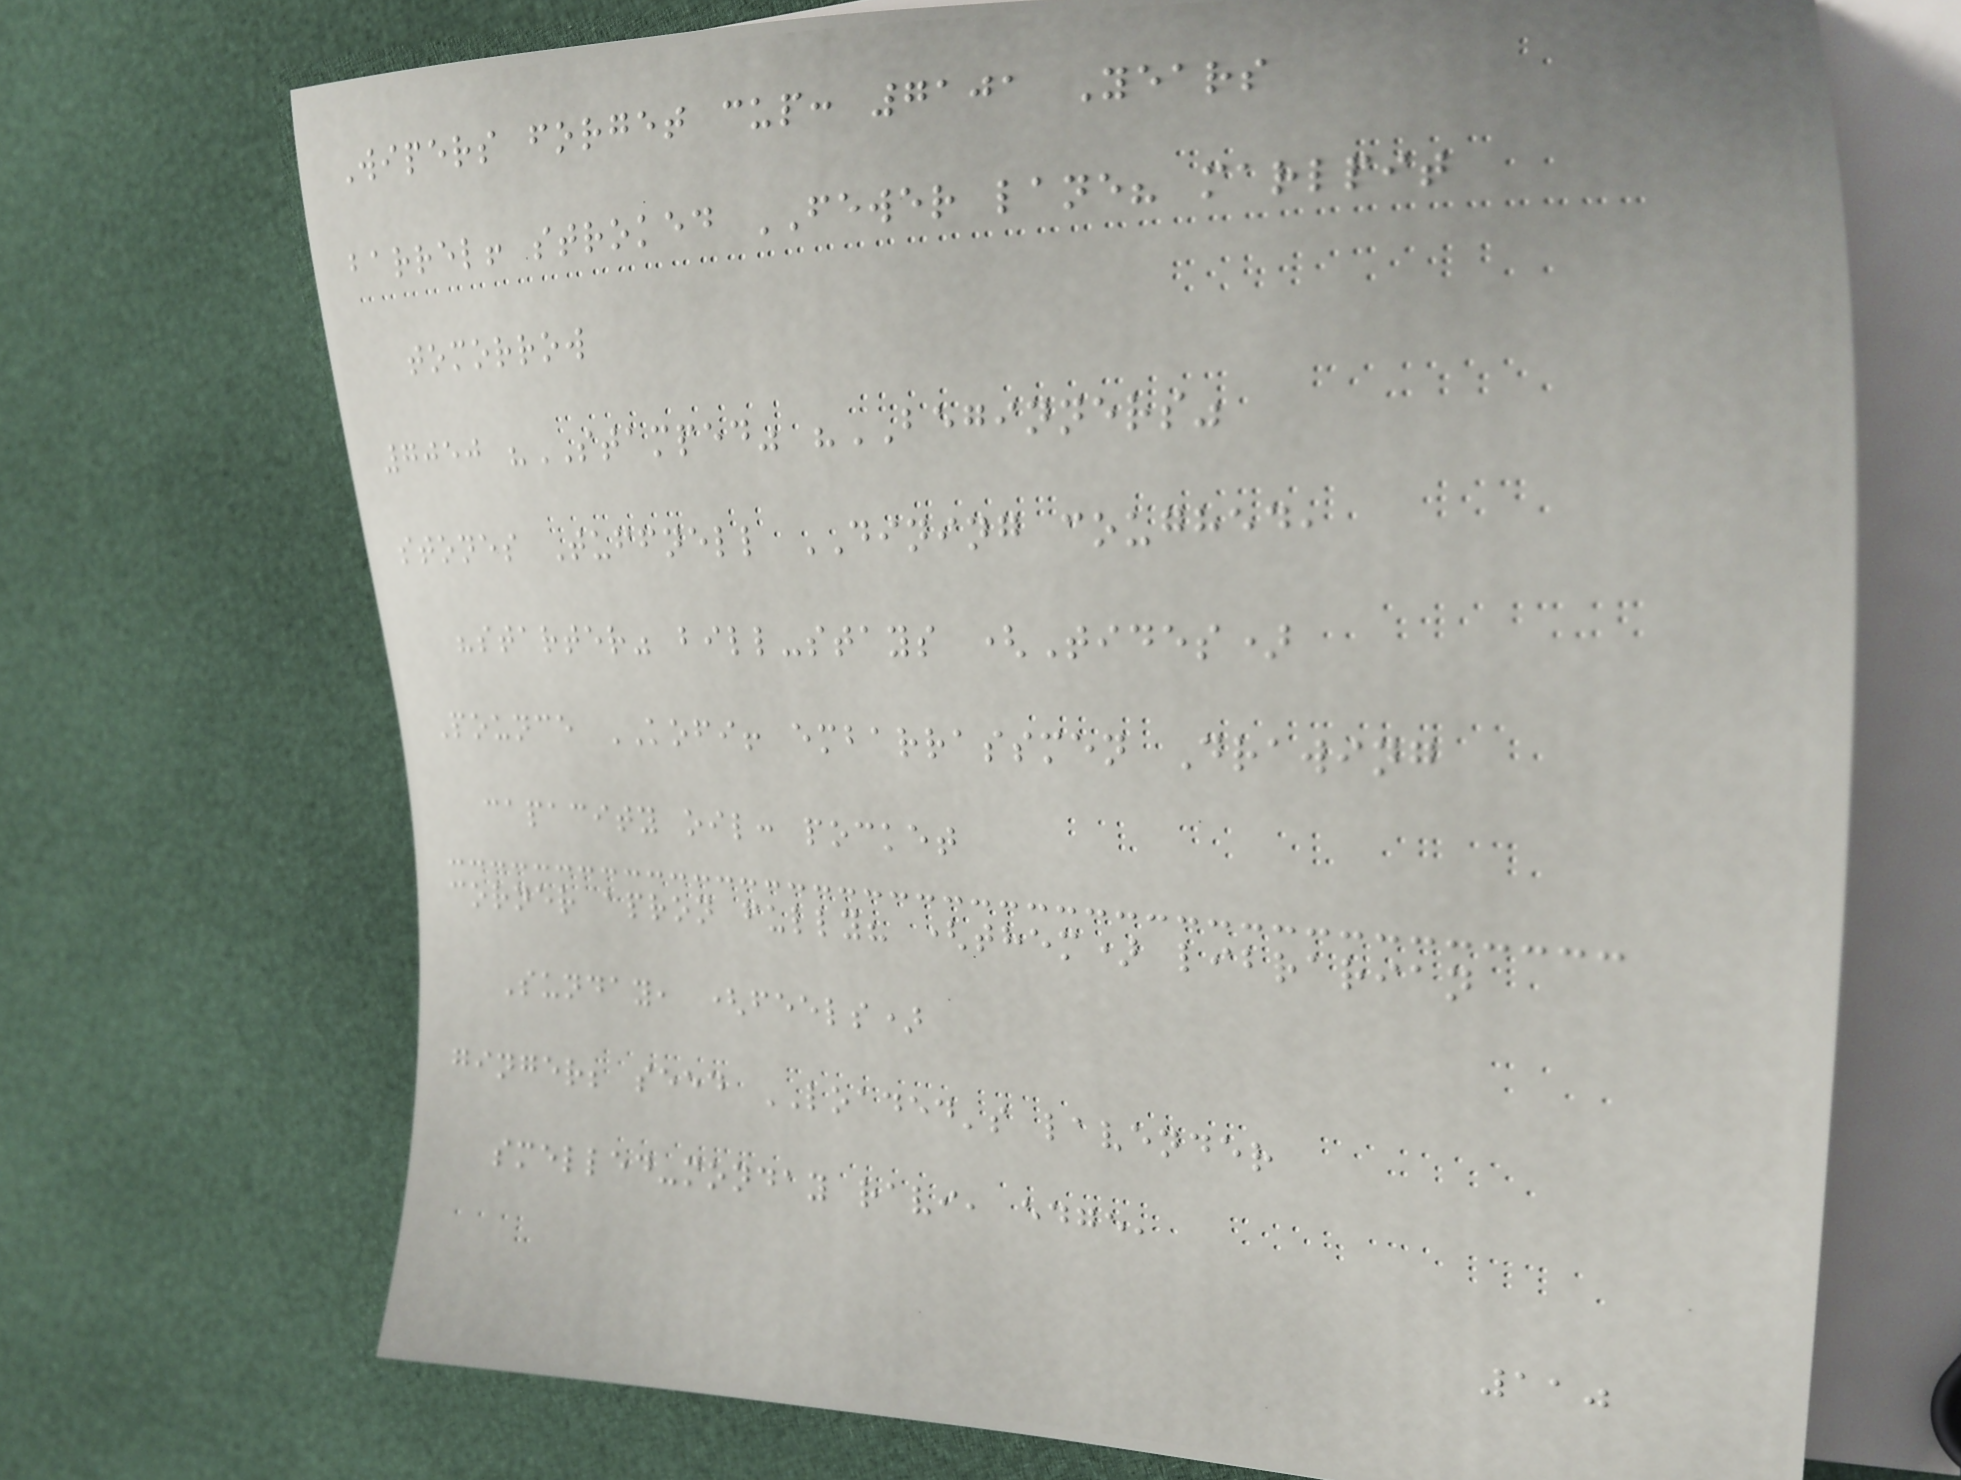Wipers forget cup: 7101 Years
barrel! stroked FEWER lane? marlpit
tomorrow
7050 "STAMPED" "BEGINNERS"
stones Tuffnell DINING coughed,
"starter" bill-stays (Tides)
Pounce KOFI! embarrassmen Drawing
capacity oil: pocket
corner apron fully? (them) librarian
Sunday, (feels)
ginger; seed LOADED's lavender
smelled-monday ravi, edge,
110
